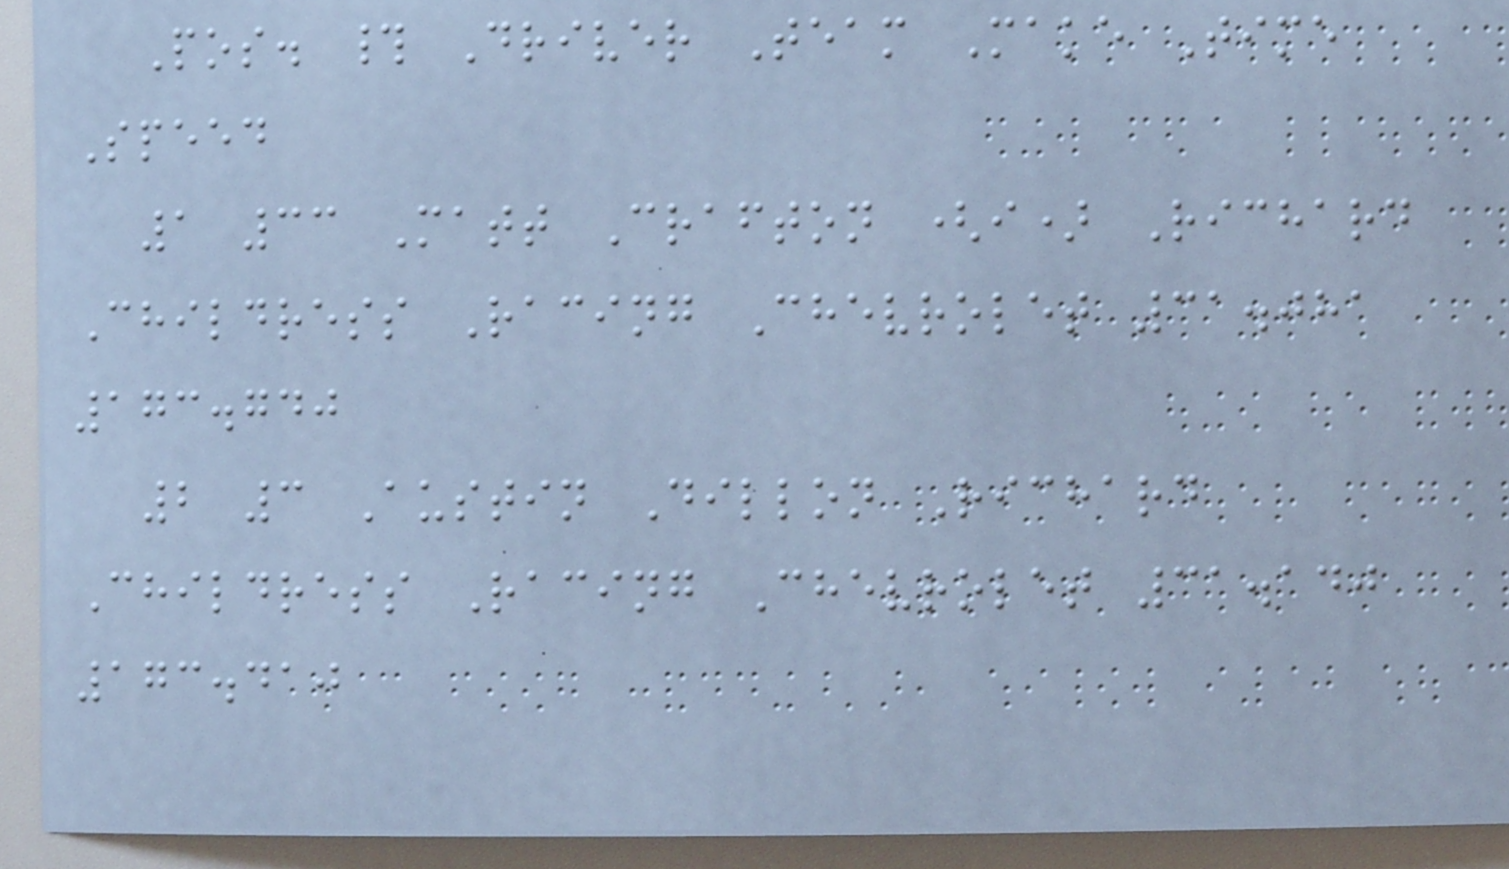Pos. # Driver Team Make Time
Speed
1 33 Matt Crafton (i) Richard
Childress Racing Chevrolet 31.081
173.740
2 3 Austin Dillon Richard
Childress Racing Chevrolet 31.140
173.410
